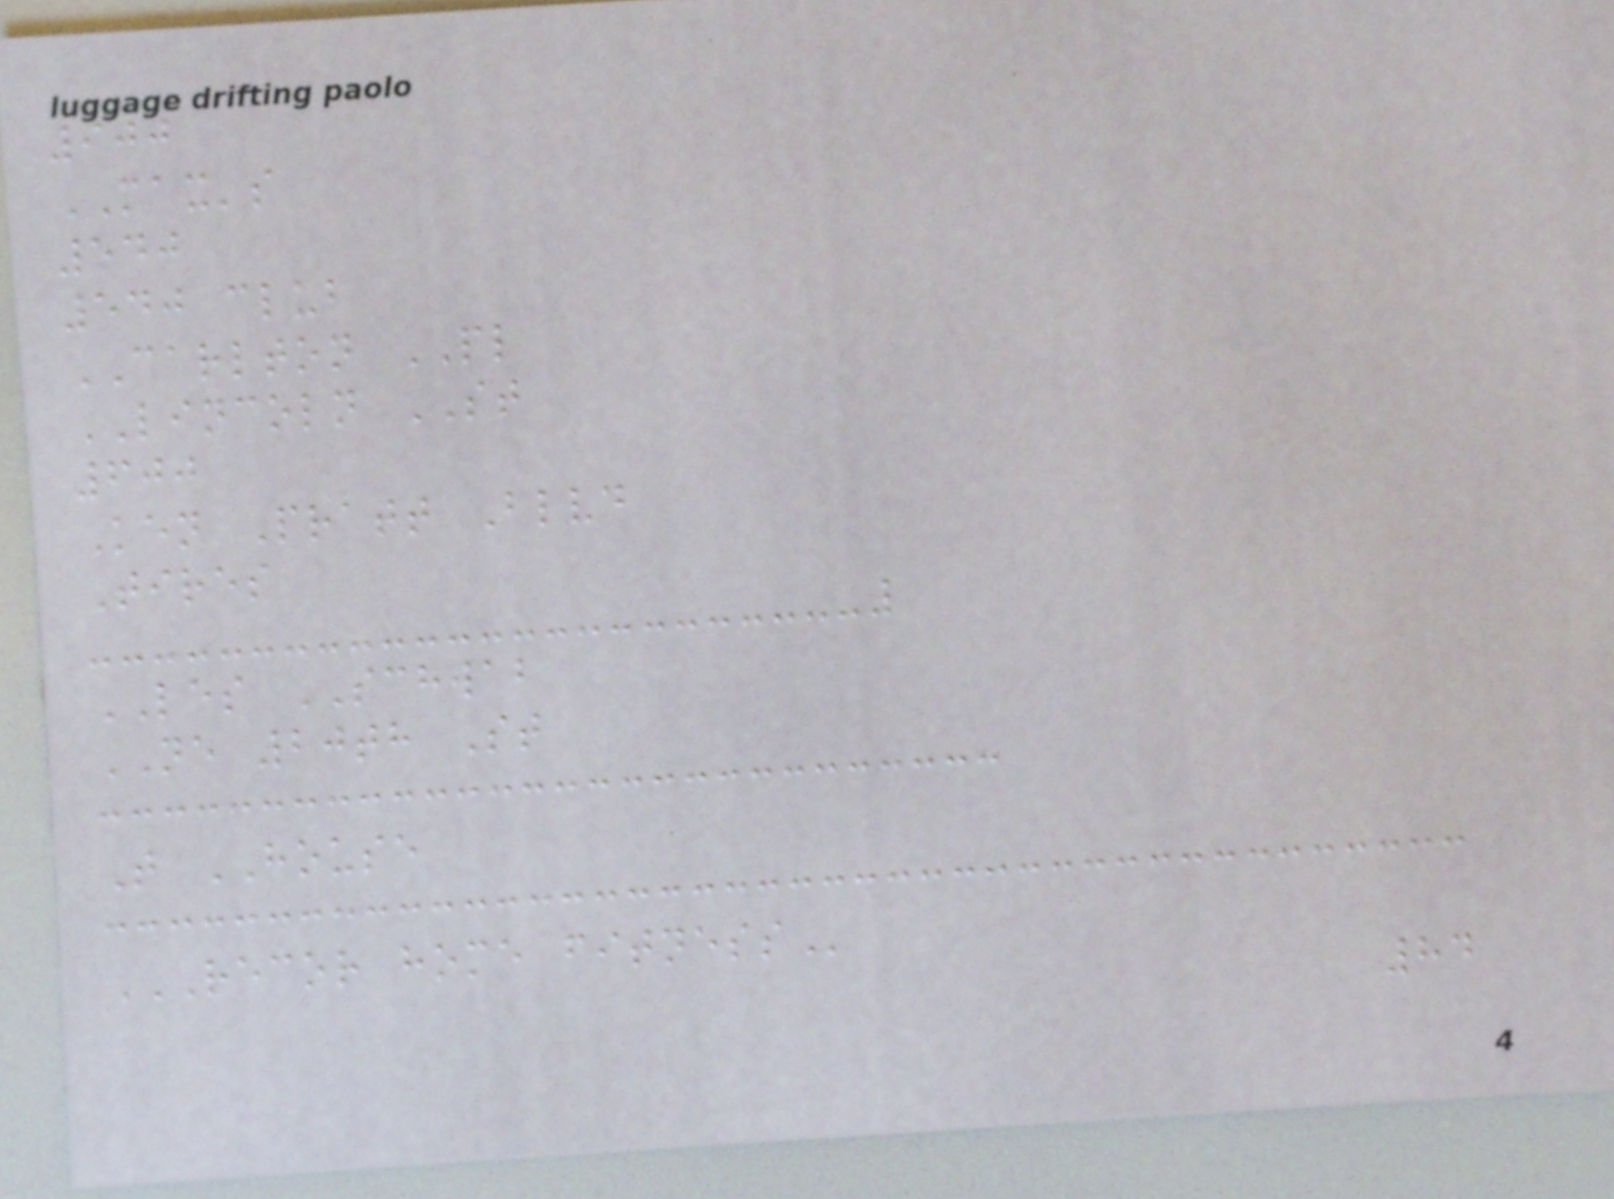900
MAX's
540
540 club
CARLTON PL
LINCOLN ST
600
Ken Pratt Blvd
Tires
LES SCHWAB
NE 20th St
T HOUSE
RECOR HOME FITNESS
84
